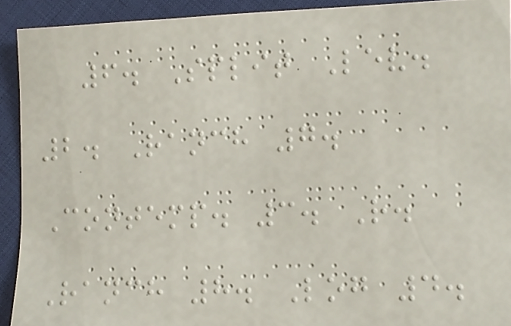6. Split Lev.
2. Ranch 7.
Contemp. 3. R.
Ranch 8. Log 4.
